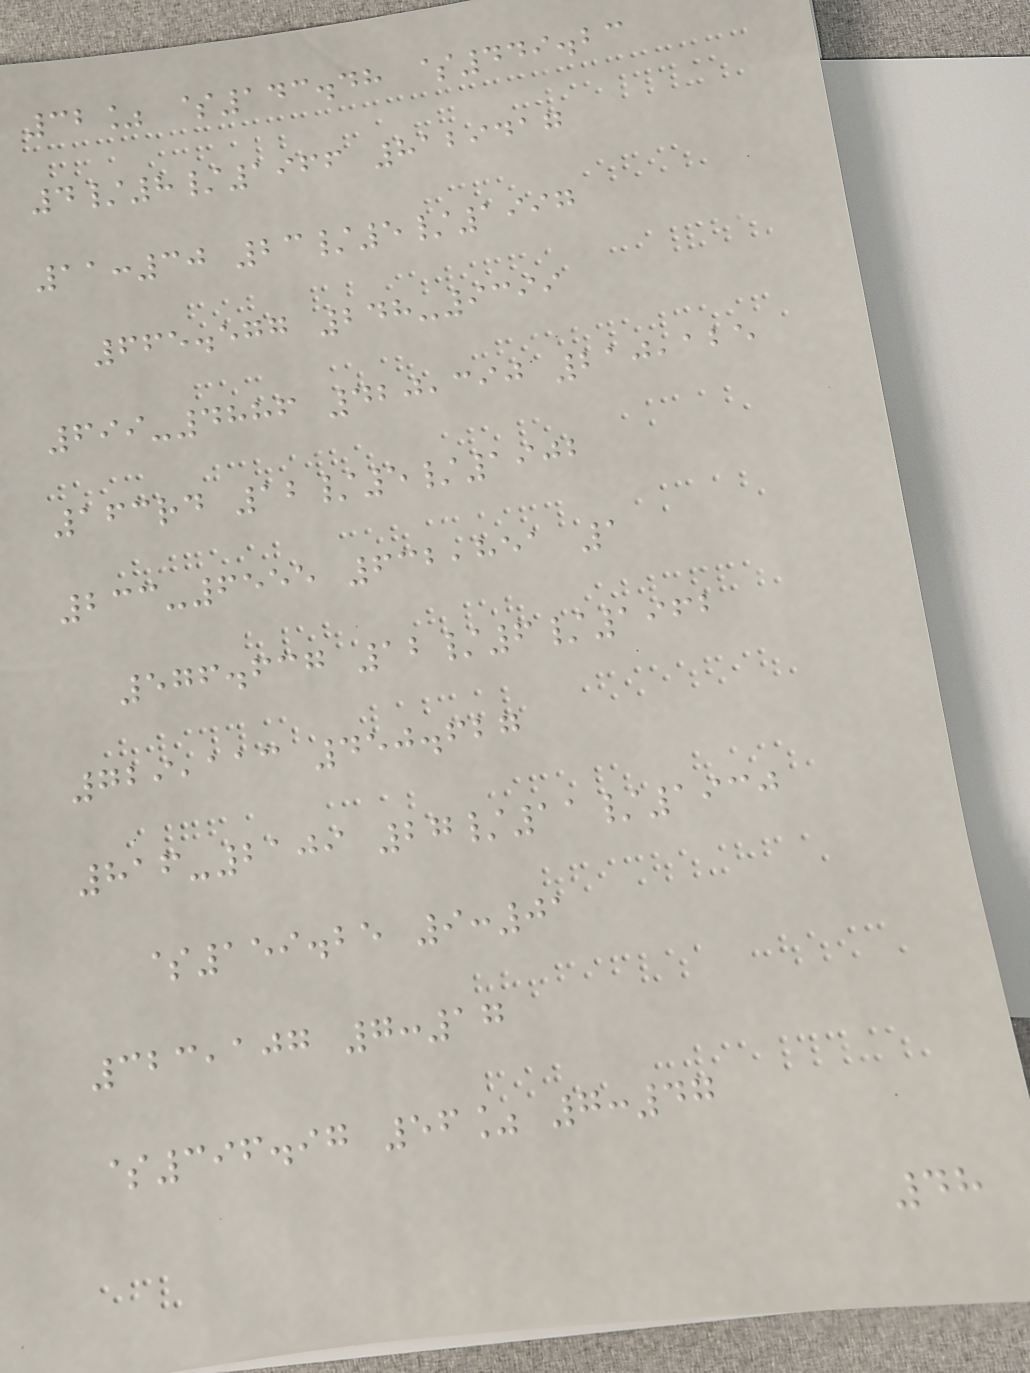32% $143.48 $449.23
4/8/1966 8129417
11:30 23/5/1997
665.577 248-9399
699-4886 420,390 210,125
163rd 12/5/1902
233-6555 632,851 1
576.637 12/6/1962
729,113 450.627
816-2109 27/11/1930
$159.25 9:01
323,107 7:17
$396.97 56% 7:47
48
